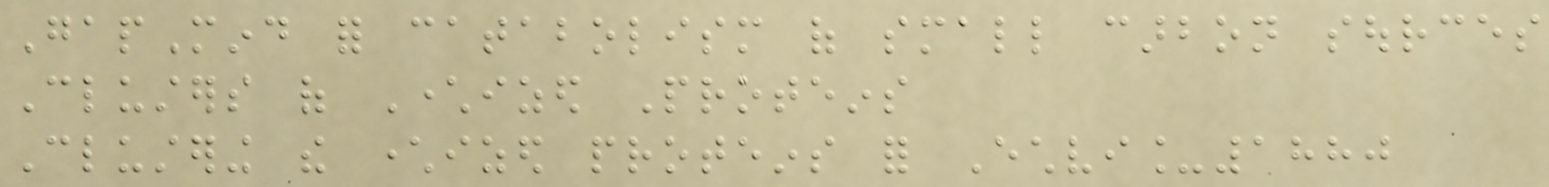GapMind for catabolism of small carbon sources
Clusters of Characterized Proteins
Clustering the characterized proteins for Echvi_1880
